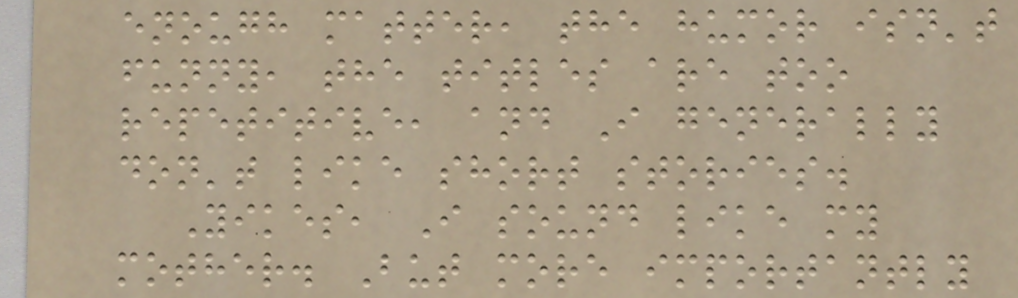enough matter, the humor isn't
funny, the titles are too
repetitive, and I generally
don't like short stories.
Yikes, I sound like my
mother. But more importantly
